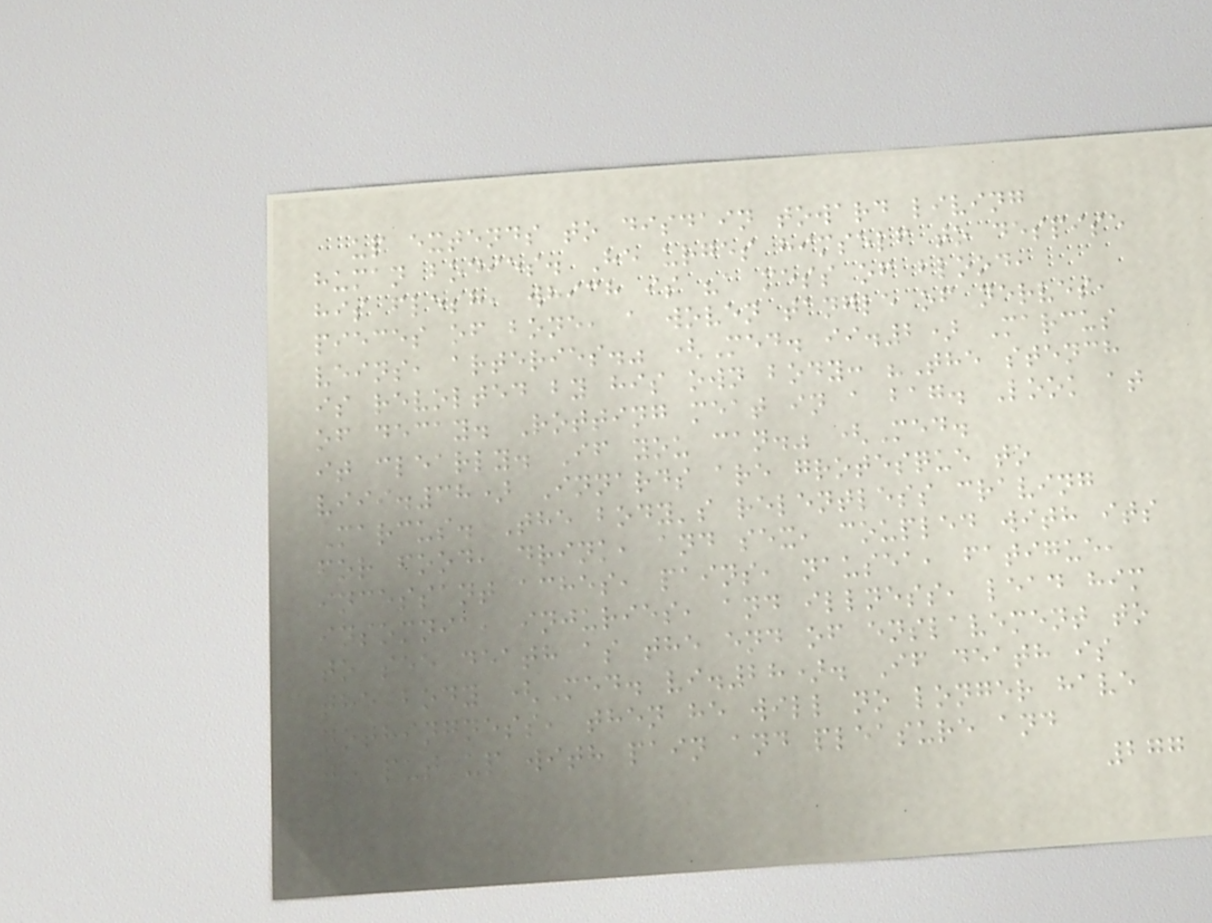up extends to disdain toward living
human bodies. He urges himself to despise
his flesh, which is "a mess of blood,
pieces of bone, a woven tangle of nerves,
veins, arteries." (Med. ii.2) Marcus
is revolted by his own body: "The stench
of decay. Rotting meat in a bag. Look at
it clearly. If you can." (Med.
viii.38) Innards are grotesque to
Marcus. The body's relentless craving
for food, drink, and sex, coupled with its
incessant aches, pains, nausea, fatigue,
insomnia, injuries, and illness, lead him
to see death as the end of enslavement to
the body (Med. vi.28). If death is
nothingness, then he will no longer have
to put up with pain and pleasure and
277
